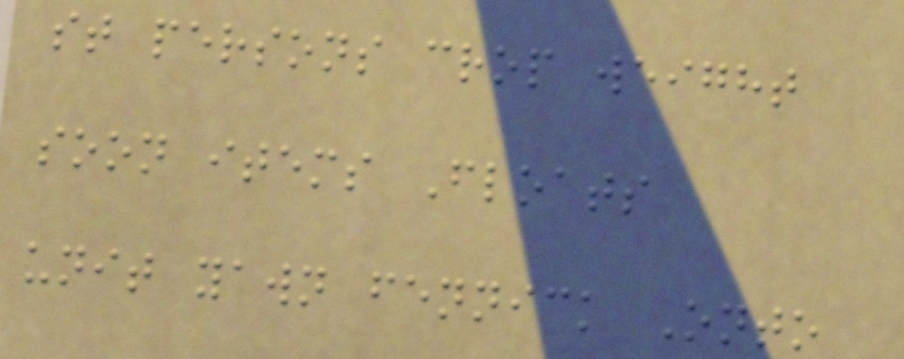st persons crop weight
soon items Floats
unit yawn fennick Onto
